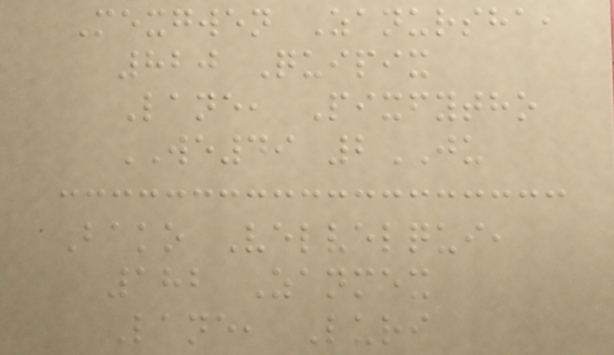Mexgwen Zanursha,
820 Quipix
Lane, Pixfytho
WE49 2JU
Bako Velvelqui,
182 Zanmex
Lane, Luri
